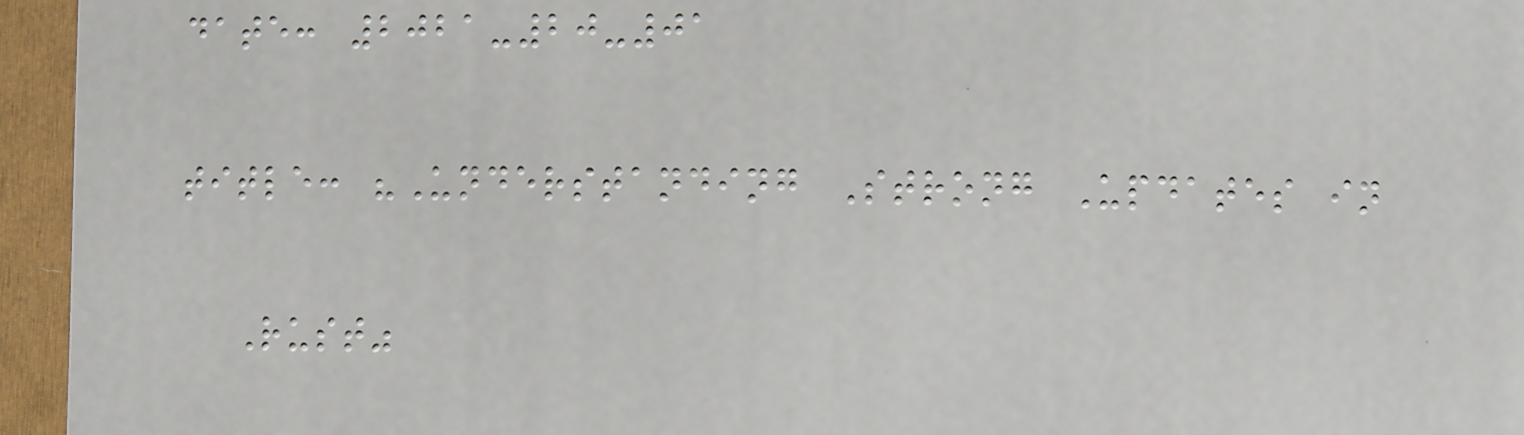date: 2021-20-01
title: "Understanding Strong Updates in
Rust"
